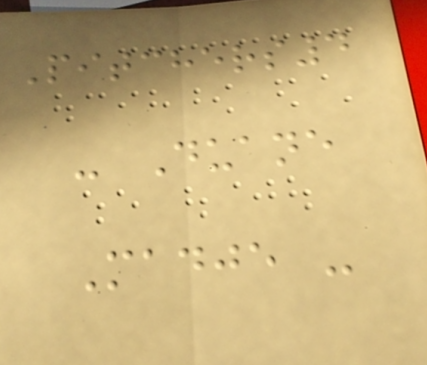Pitchers4
- Duane
Madje -
